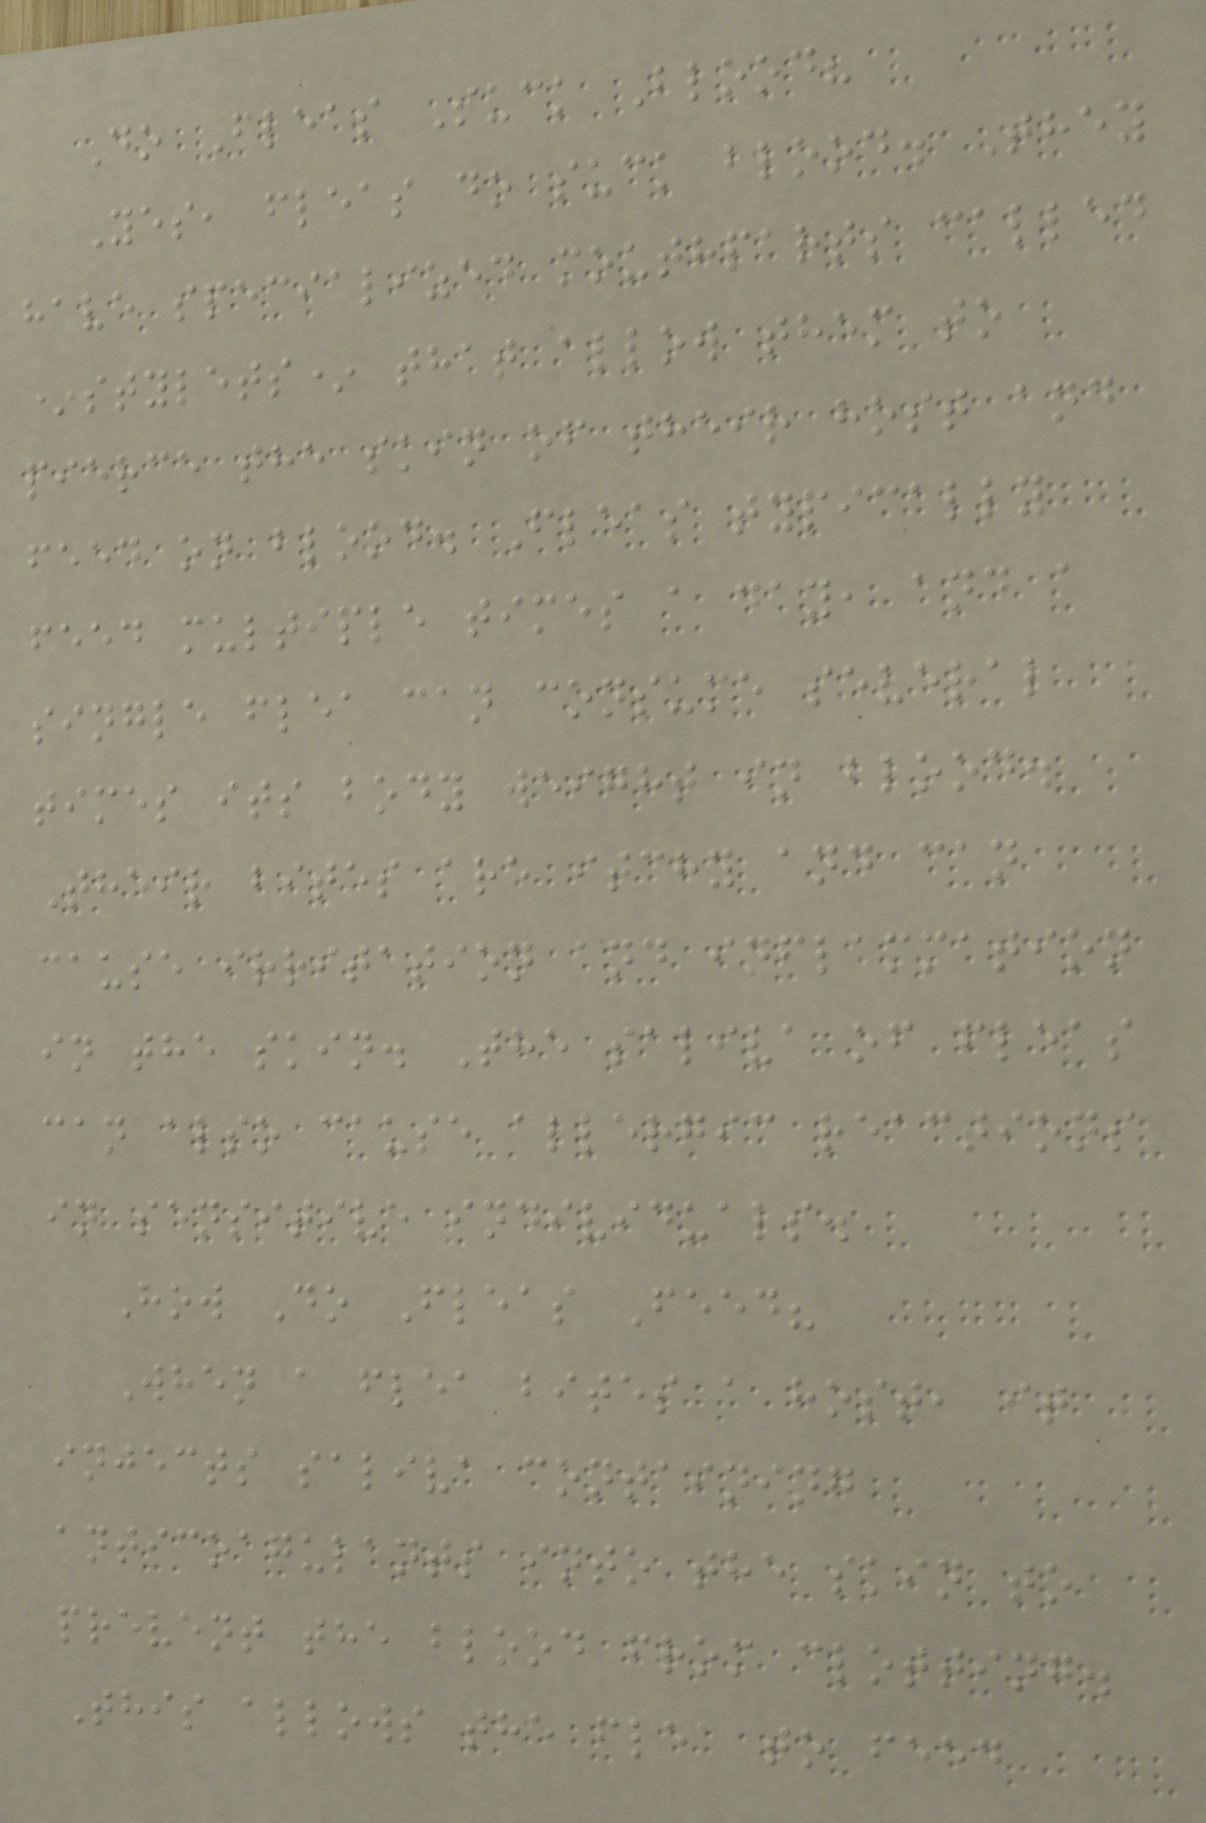Do Fleas Suck Blood?
Yes, fleas do suck blood. They
have specialized mouthparts called
*stylets* that allow them to
pierce the skin of their host and
feed on blood. Fleas typically
feed multiple times a day, and a
single flea can consume several
times its body weight in blood.
Their bites are itchy and can
cause irritation and inflammation
in the skin. The saliva of fleas
can also cause allergic reactions
in sensitive individuals.
How Do Fleas Feed?
When a flea bites a host, it
injects saliva containing
anticoagulants into the skin to
prevent the blood from clotting.
This allows the flea to feed
